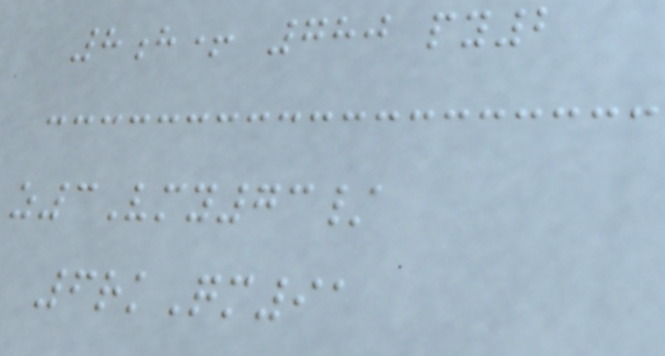8h+ 780 py2
z3Vmy73/
6rkQm91
